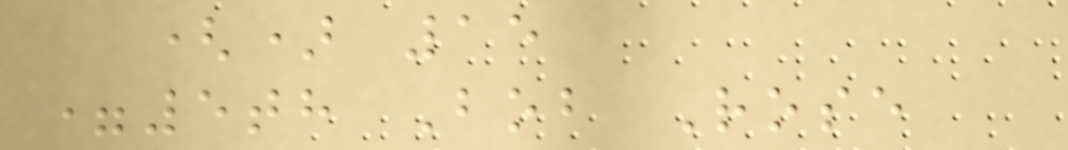() 15
=5th Bob Rose
